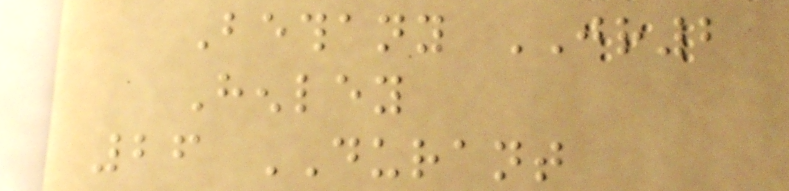Bethany JR2
Henley
26 DURANT
